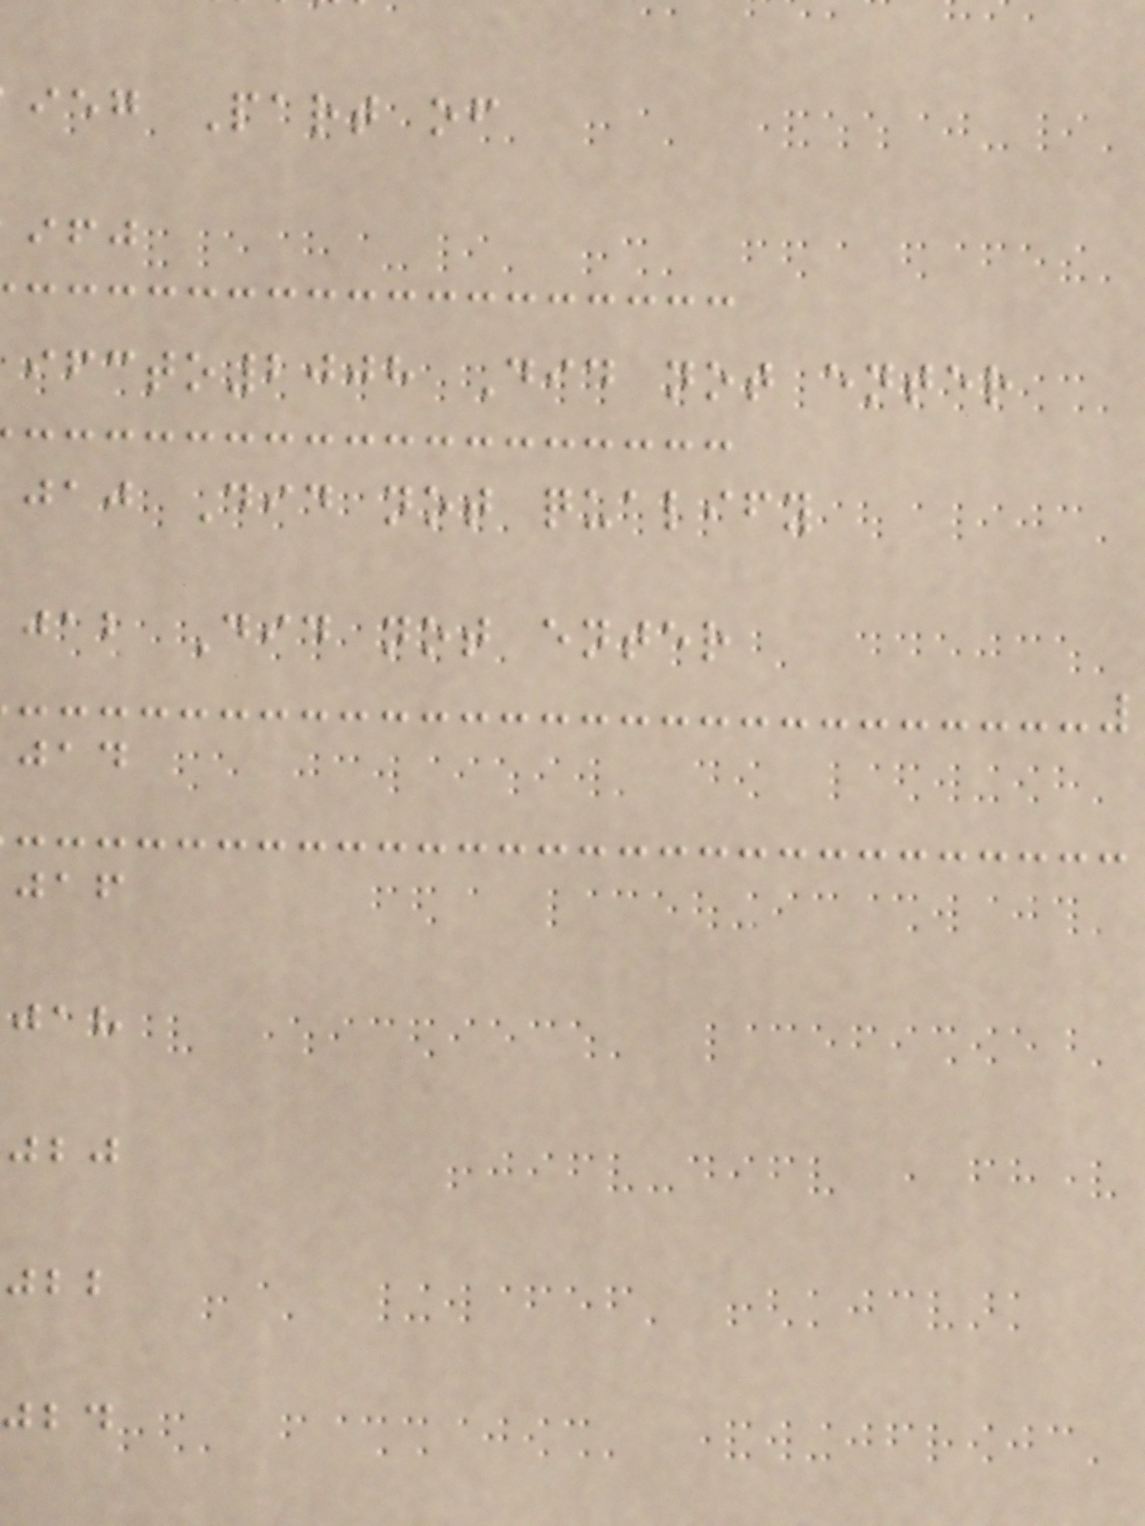ieg Part of
to2008 Did not enter
jaj Did not qualify
jab Did not enter
